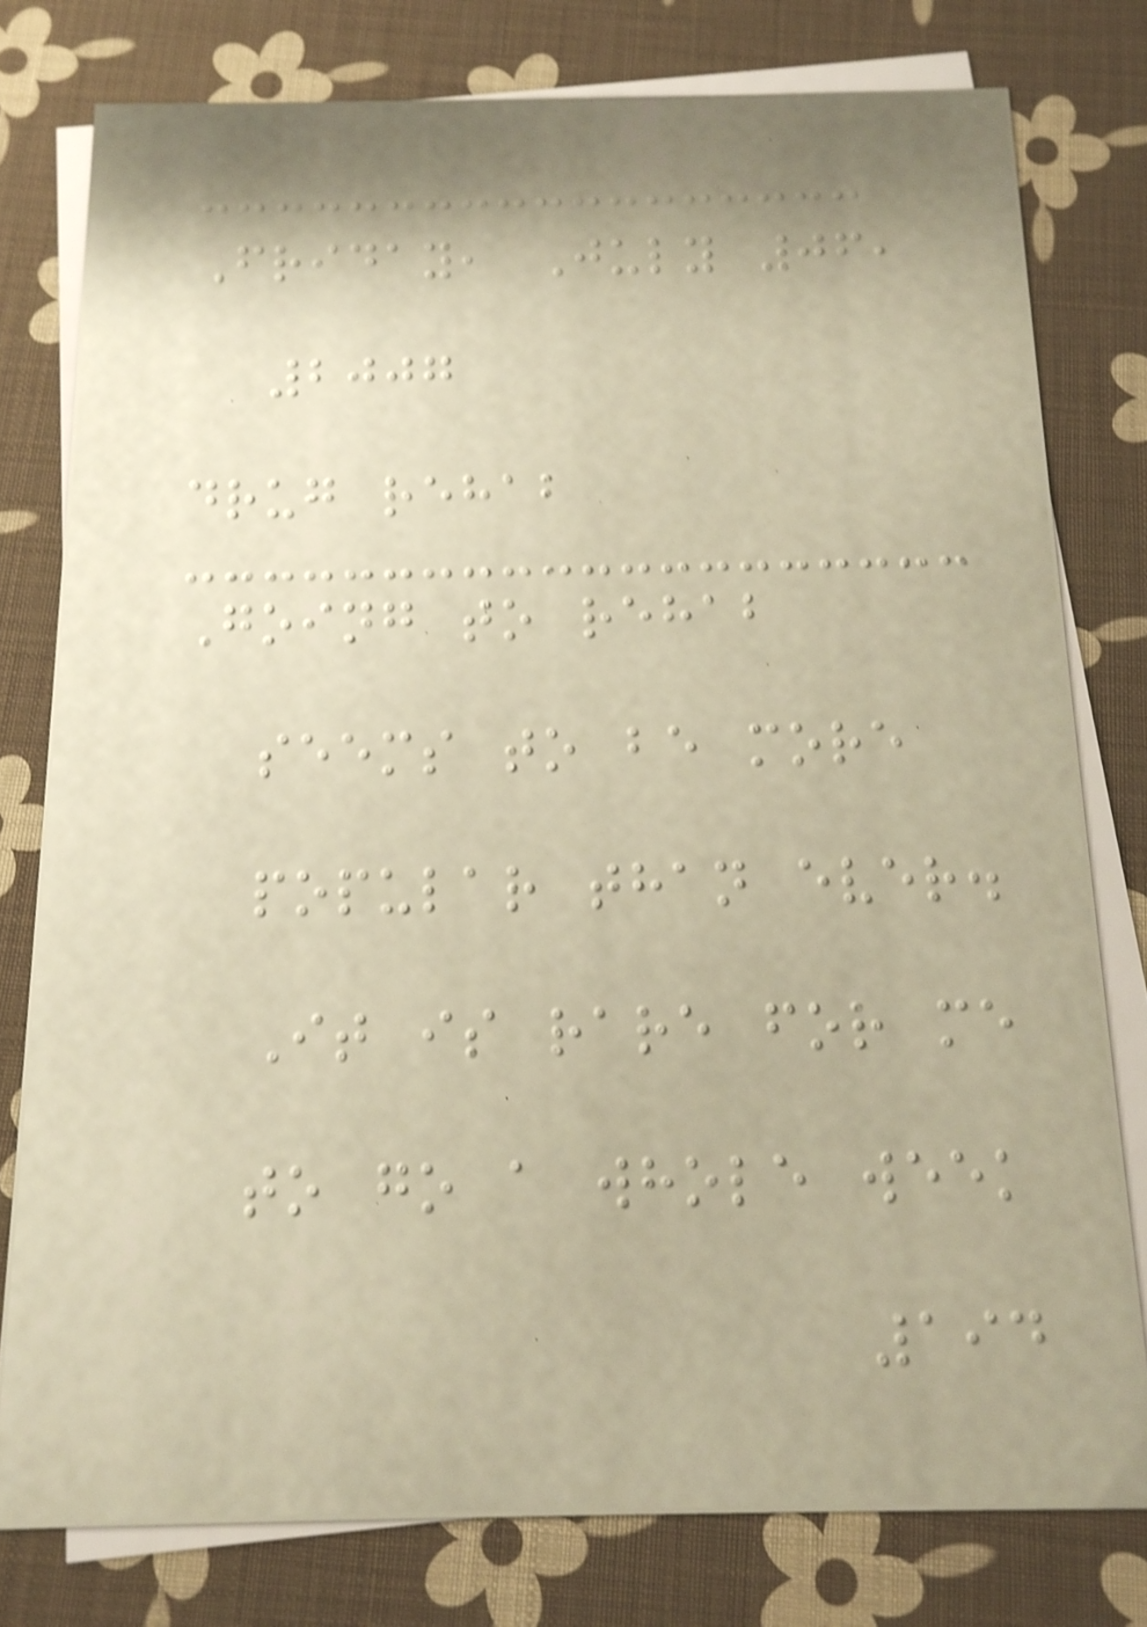Friday, July 06,
2007
drug rehab
Going to rehab
seems to be more
popular than ever.
It is rare for me
to go a whole week
194
